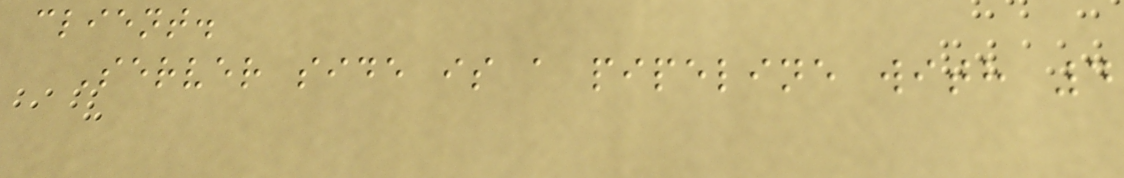client.
Server side is a pipeline with 4
